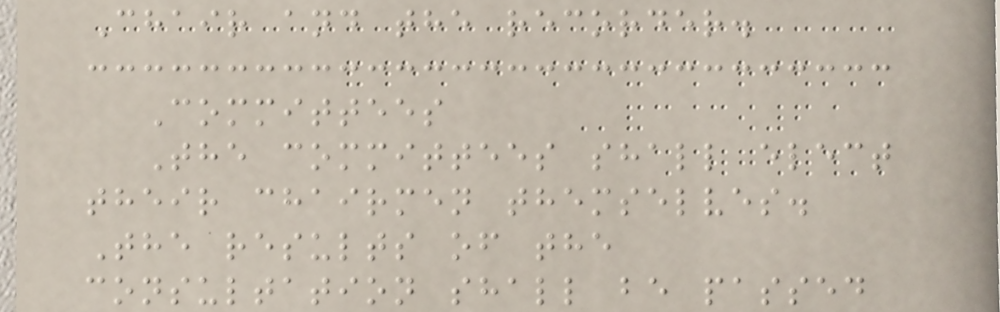Chair and the recorder.
Committees
The committees shall elect
their chairmen themselves.
The results of the
consultation shall be passed
